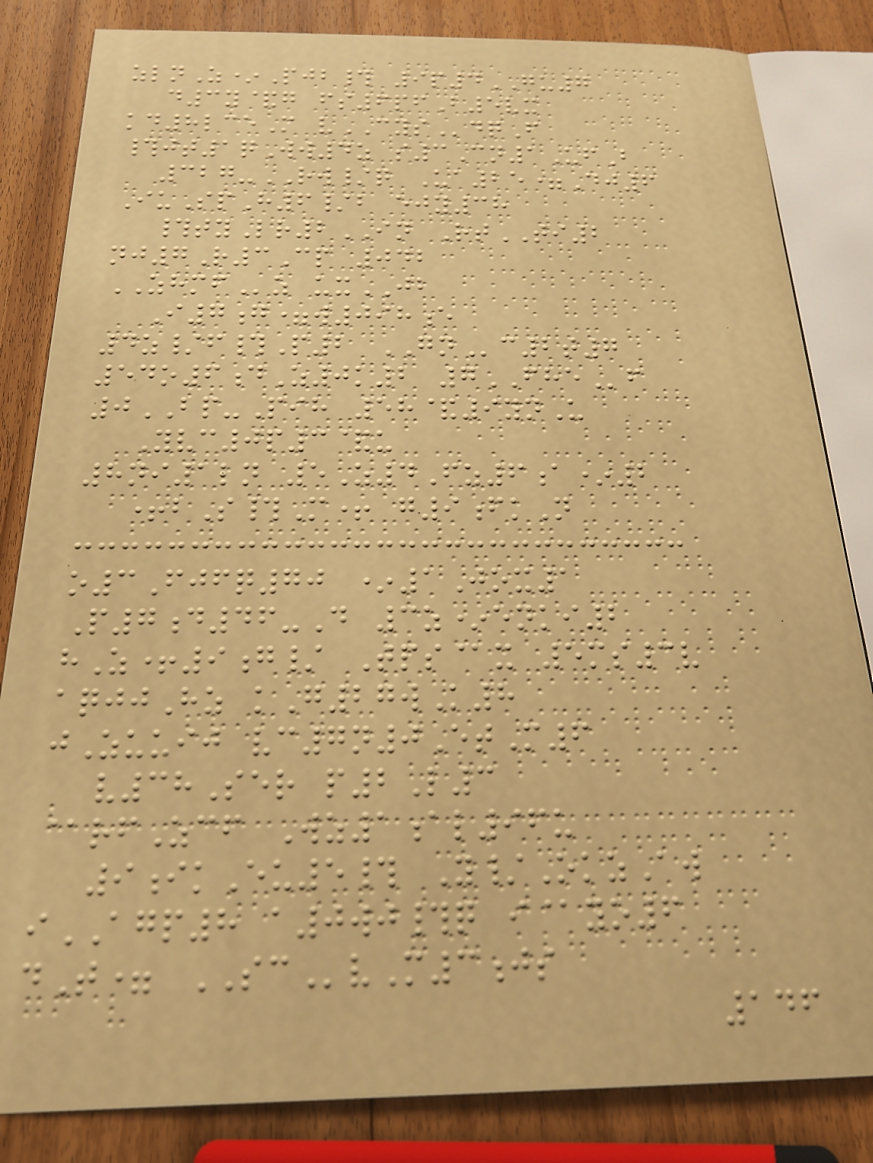zlnZ*Pjb# 9p4GU7
d3y&g fs6pfB5vx
kd8lceM vCYSdqF
#jt1qWw4z s3Cn1UfB
327-RW/q Ua25=Dj6
IuSpH6/b ejy38
#tyLr2IN RtTI2
nj7R3Cp 042
ZHMFz uxJB
I7g=w098e
4z/f#P2 GNc2t7
54o6dZ0k2 7FHEf
0BP-Pih 58&9ynU
Yvc0p3&u
8ni1ln 5Z4Fz6a*2
+bS#M+ g9fkN
o3Fjfq70 *1Jox1
P7d46-D 3z*enki2
hZ+9g/ Tps@x 5ms3v
aqjjHz kG27wK8
jZuuij vc7n0EtM6
v38Ser p2L3
@rfZcf Wz1al96u
9ikEu5# Y/OkzAw
iAGP8 a0wj#q i@yo6
dT= SCvM3js
146
